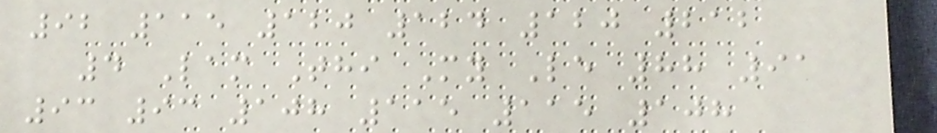92 115 120 124 120 212
4 Lam Thi My Le 88 91
93 93 108 115 115 108
